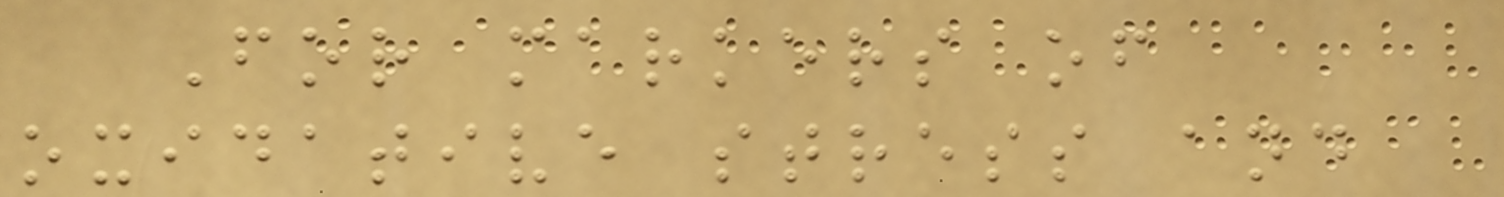For markers of
oxidative stress and
